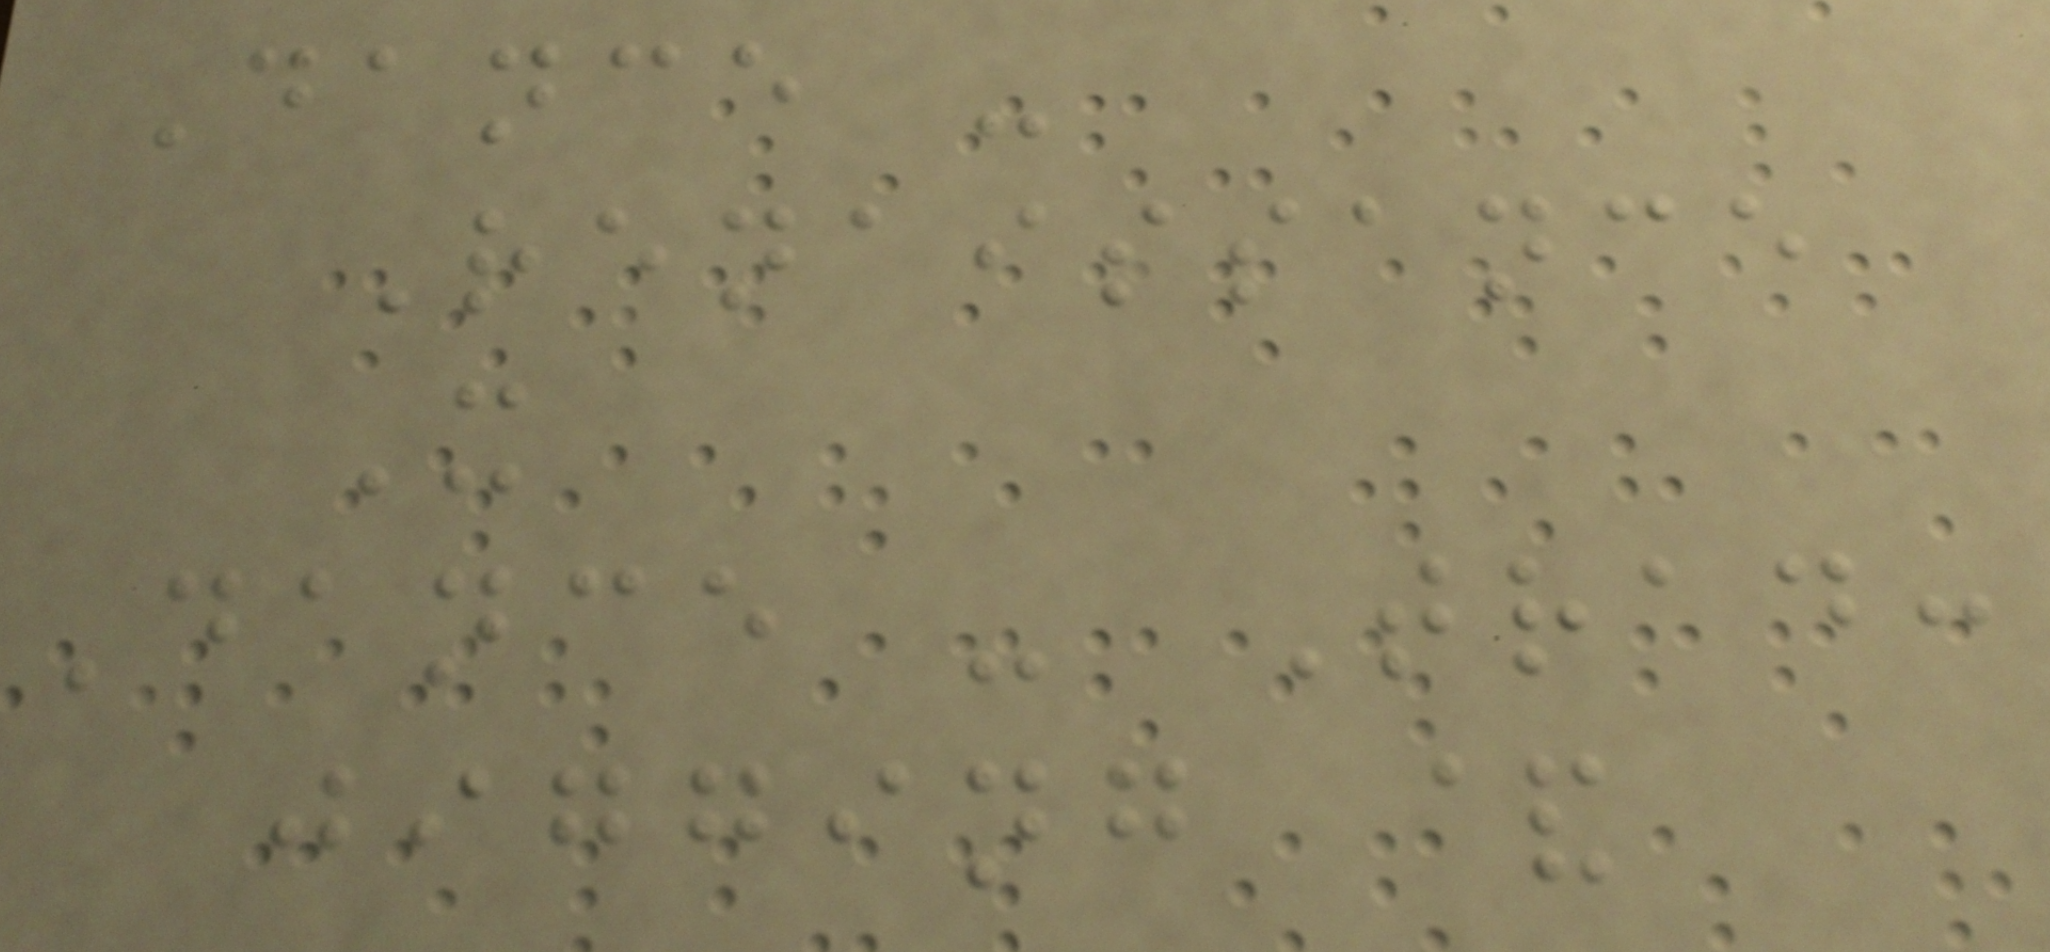Dance -
Renaissance
X
Dance - Trad:
jigging &
